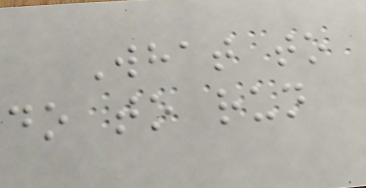What to
do to run
